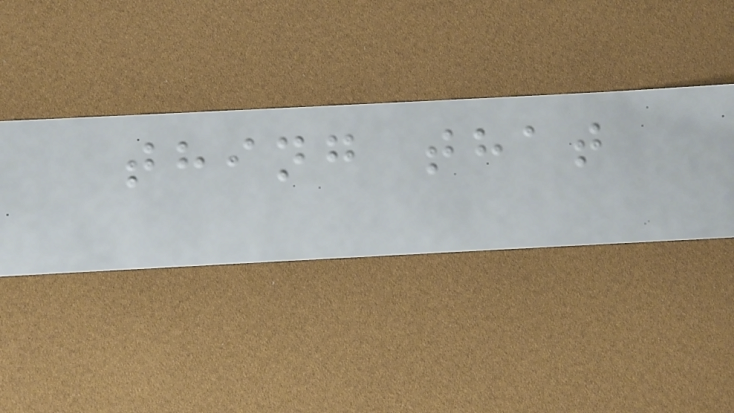thing that
